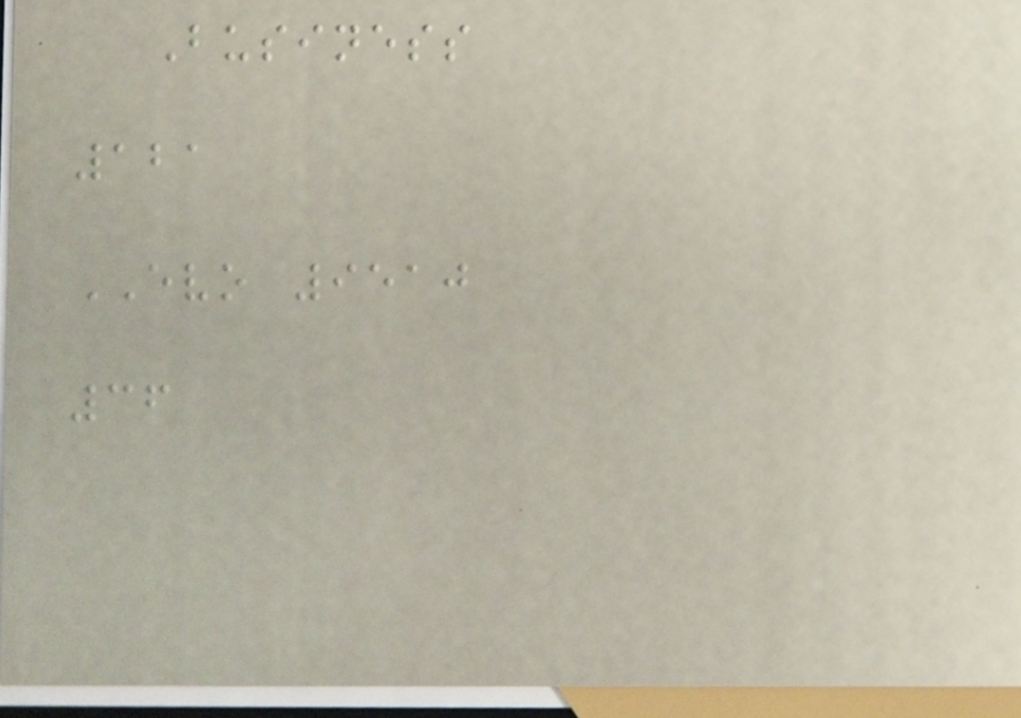Business
121
EVO 9510
36
